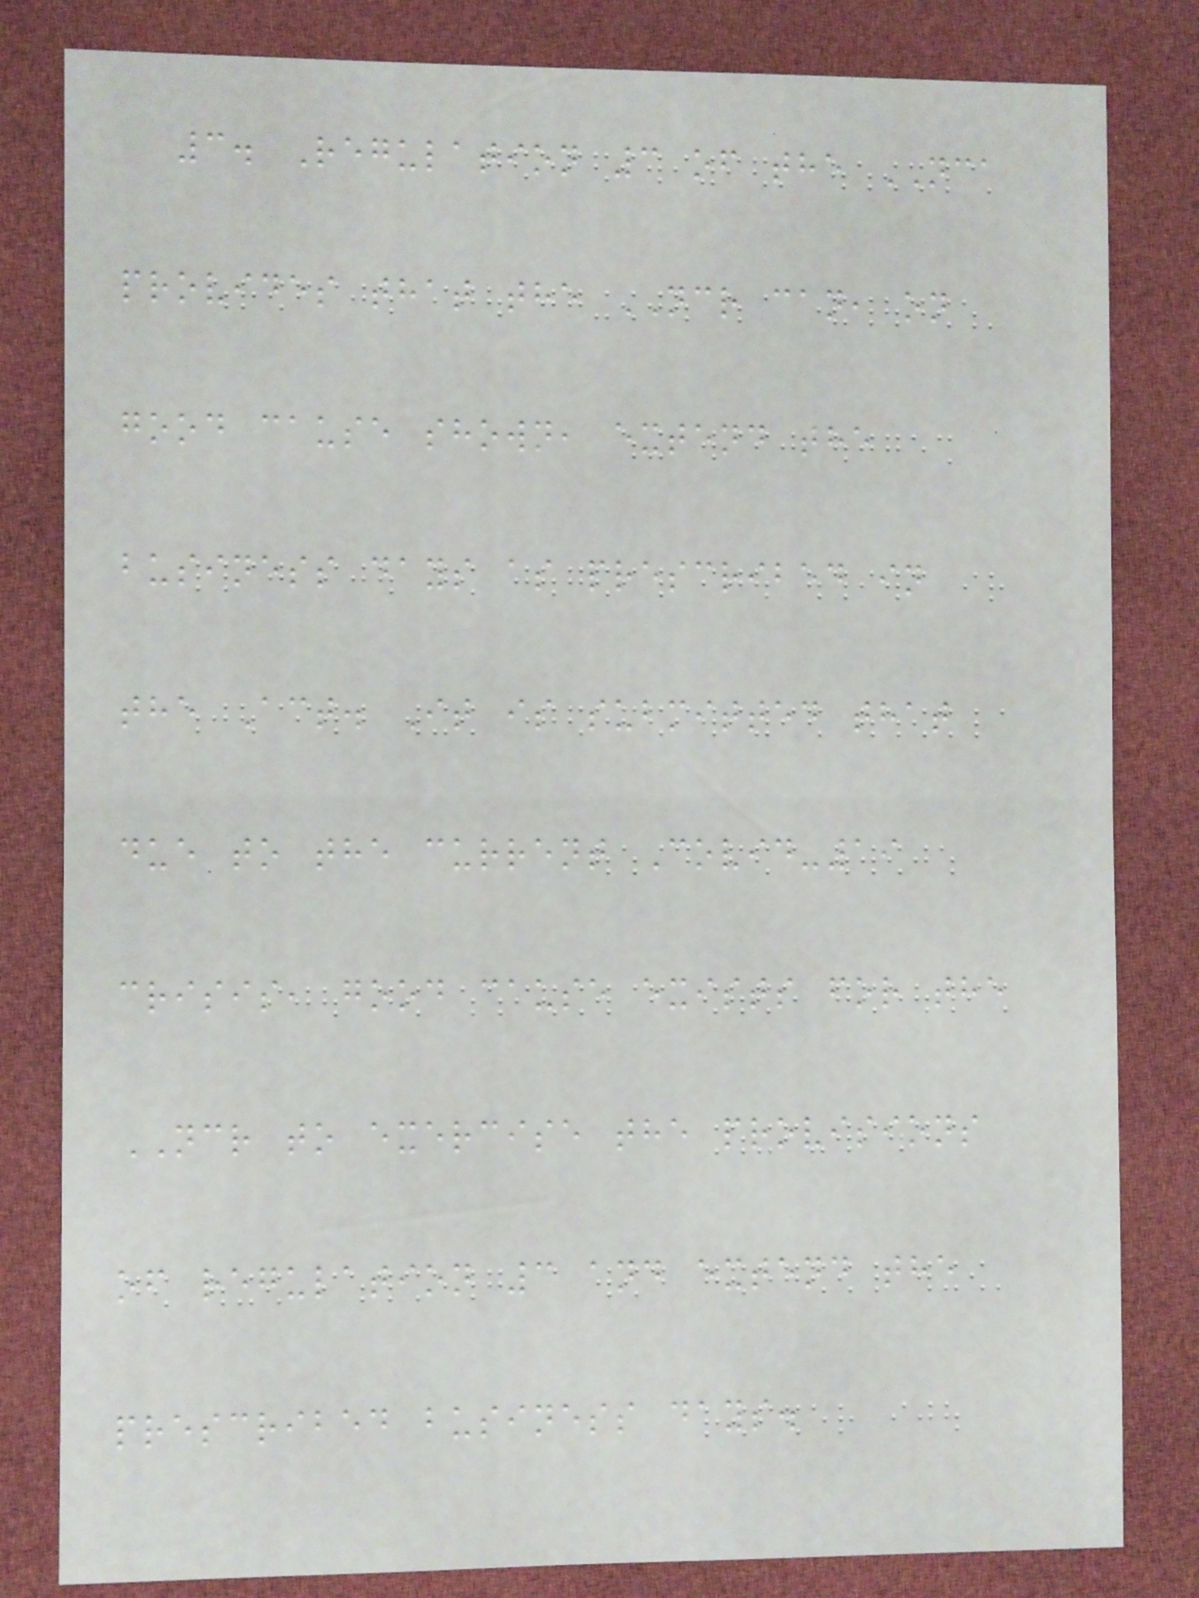3. Regulation 3 of the NCA
provides that the NCR can, on
good cause shown, extend the
business days as prescribed in
the Act. It is submitted that
due to the current Covid-19
crisis, good cause exists for the
NCR to exercise the provisions
of regulation 3 and extend the
prescribed business days.
